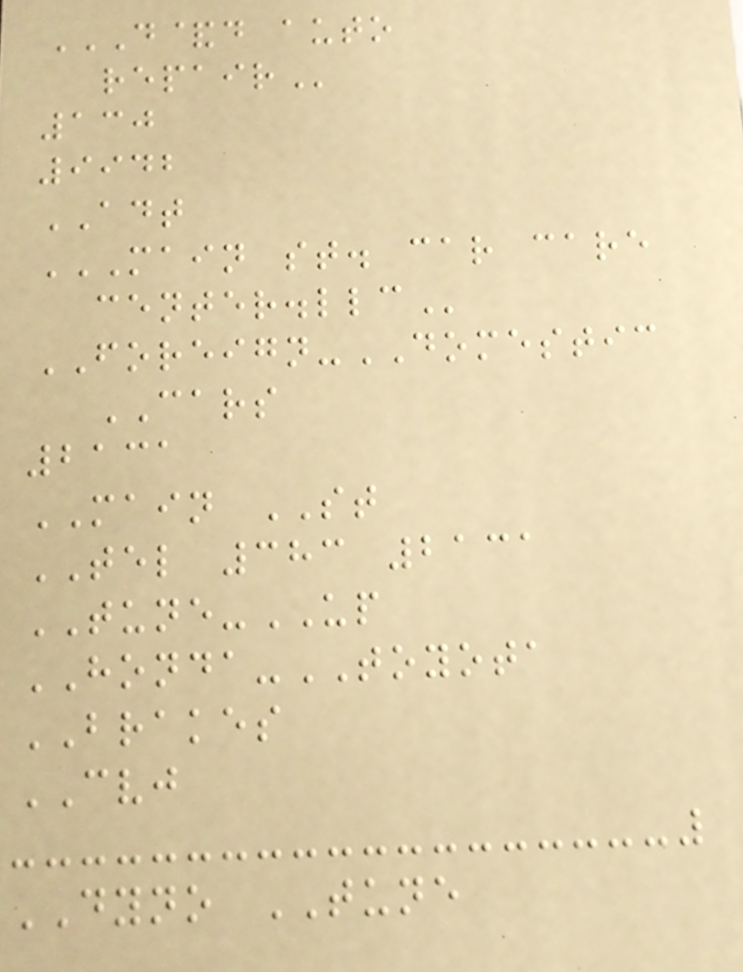D&D AUTO
REPAIR
130
9942
ADT
MAIN ST. CAR CARE
CENTER.LLC
FOREIGN-DOMESTIC
CARS
2131
MAIN ST
TEL 383 2131
TUNE-UP
HONDA-TOYOTA
BRAKES
CVJ
DYNO TUNE
